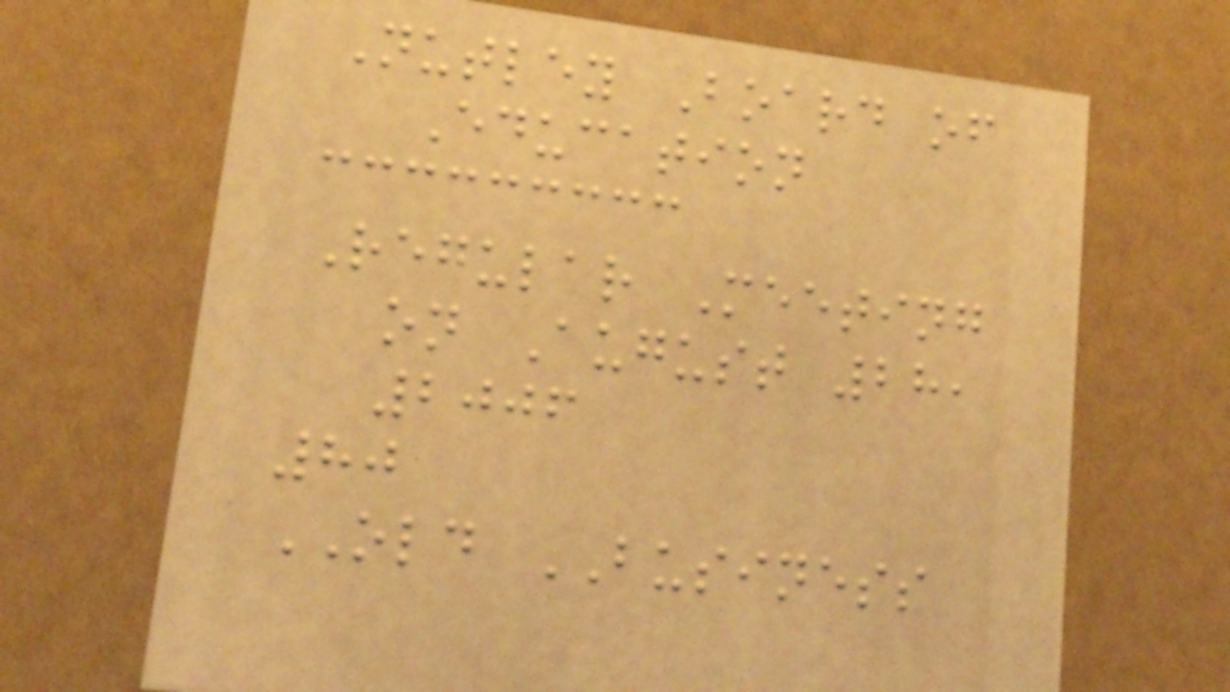Nutley Board of
Education
Regular Meeting
on August 28,
2006
80
OLD BUSINESS
